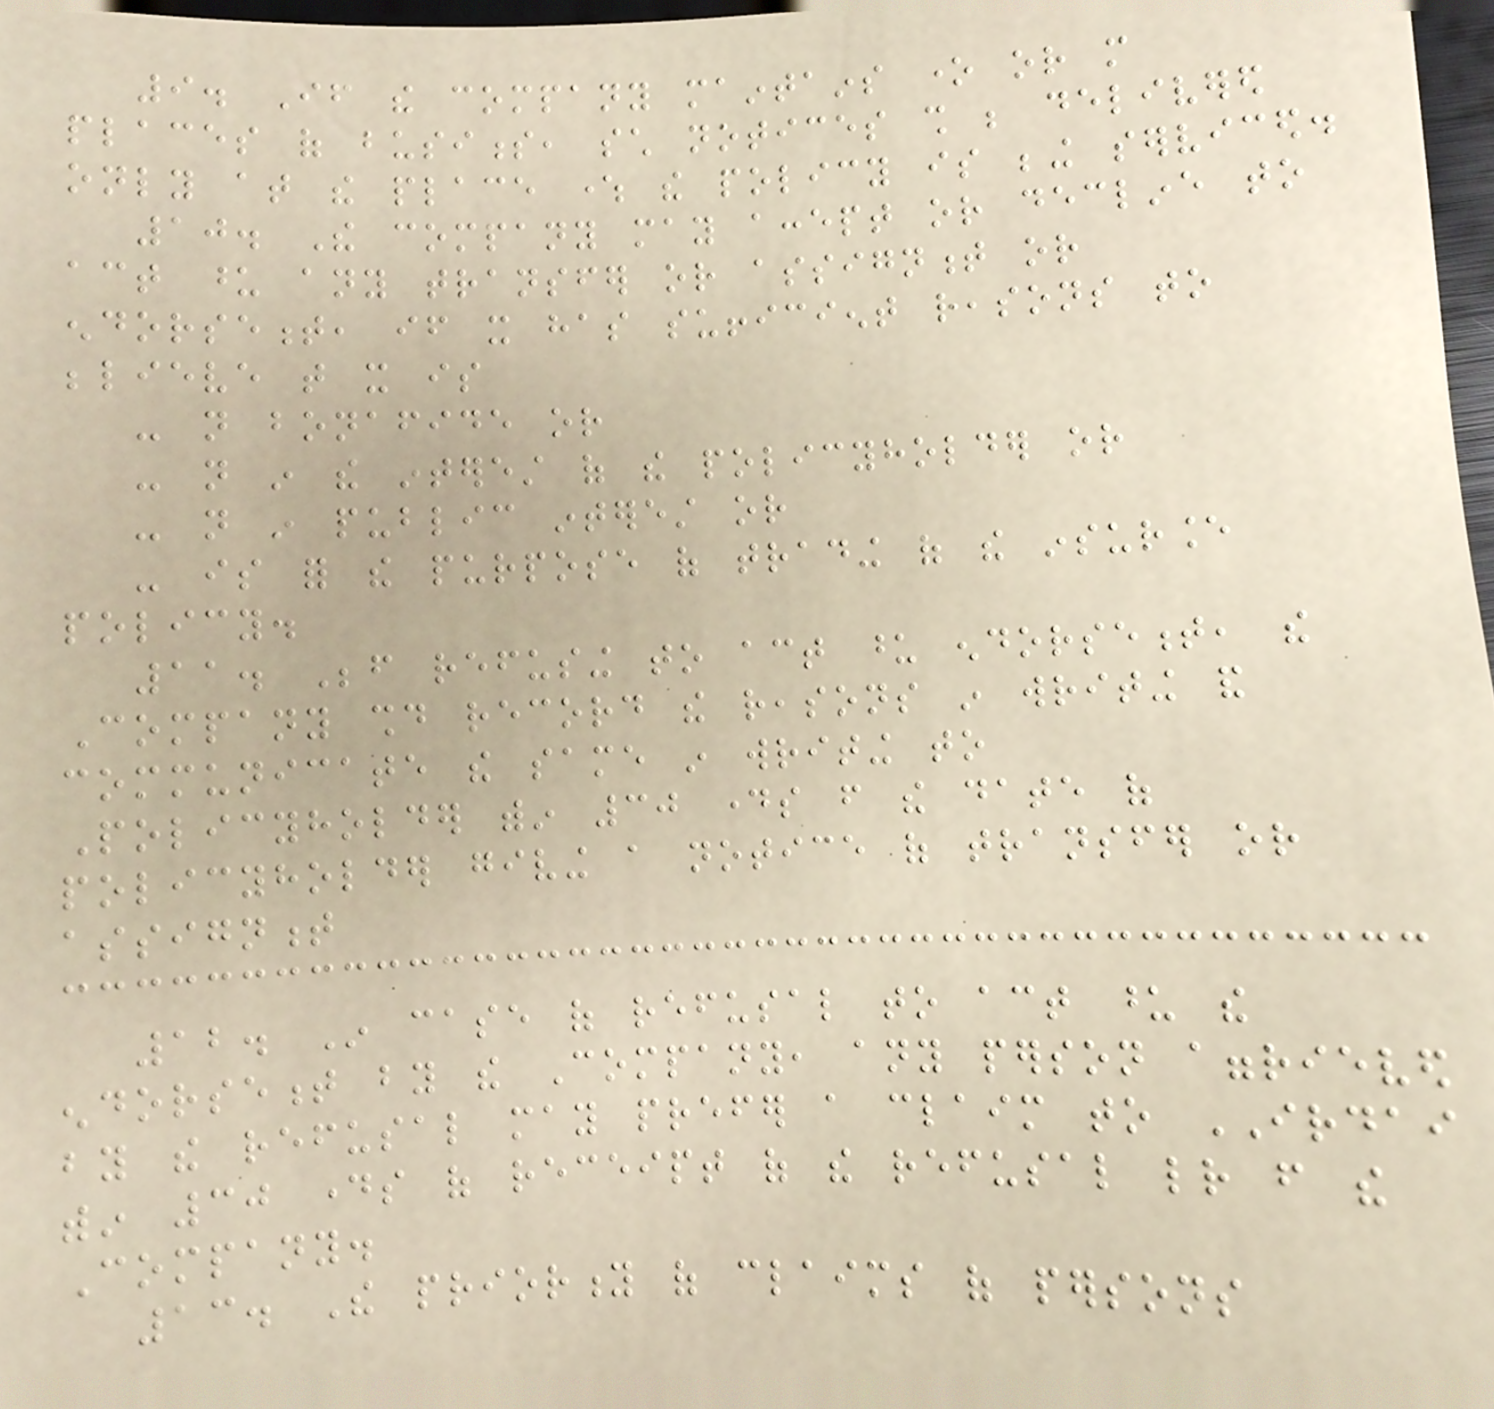9. If the company maintains one or more
places of business, such notices shall be delivered
only at the place where the policy is being serviced.
10. The company may accept or decline to
act upon any transfer or assignment or
endorsement, if it has sufficient reasons to
believe that it is
- not bonafide or
- not in the interest of the policyholder or
- not in public interest or
- is for the purpose of trading of the insurance
policy.
11. Before refusing to act upon endorsement, the
Company should record the reasons in writing and
communicate the same in writing to
Policyholder within 30 days from the date of
policyholder giving a notice of transfer or
assignment
12. In case of refusal to act upon the
endorsement by the Company, any person aggrieved
by the refusal may prefer a claim to IRDAI
within 30 days of receipt of the refusal letter from the
Company.
13. The priority of claims of persons
